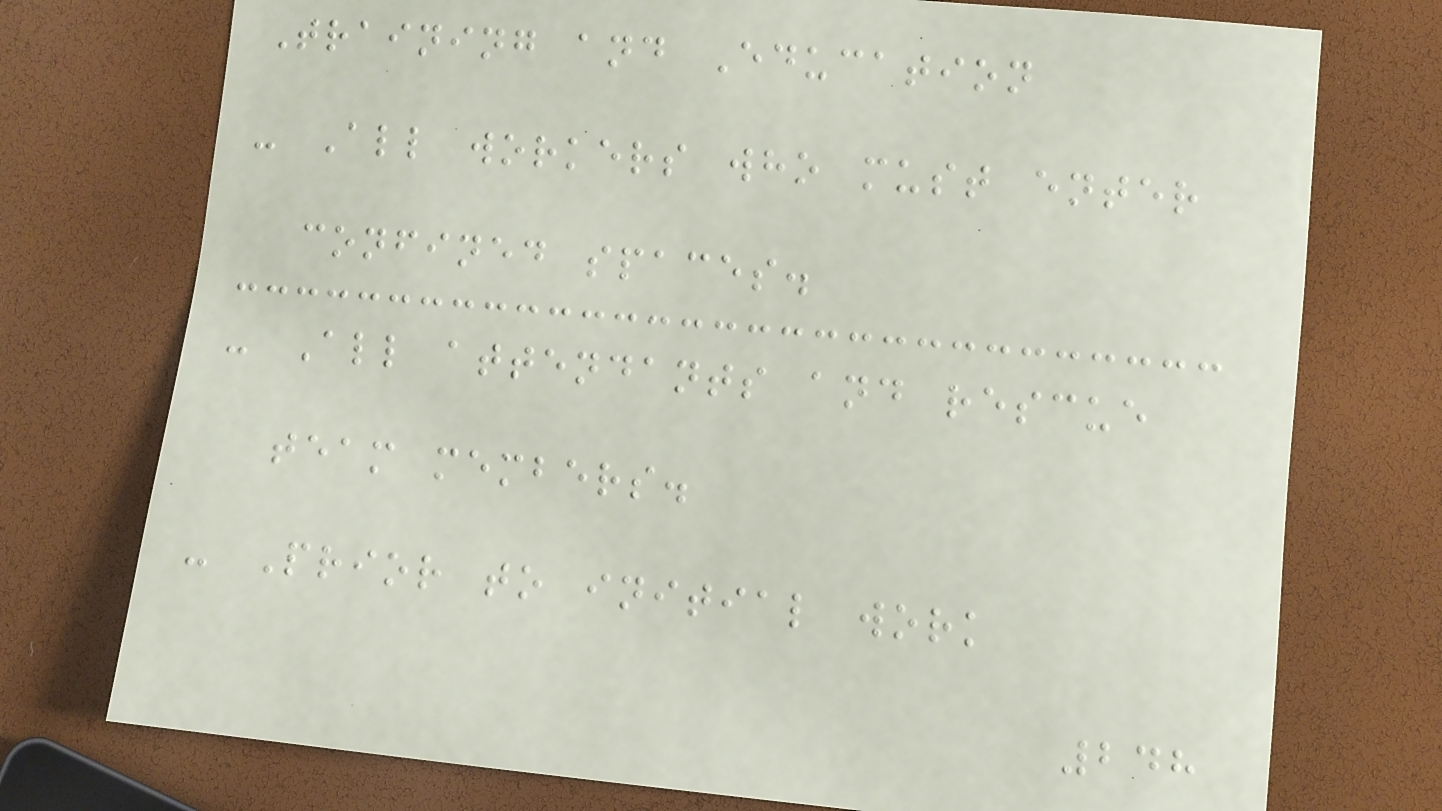Training and Education
- All workers who must enter
confined spaces.
- All attendants and rescue
team members.
- Prior to initial work
248
